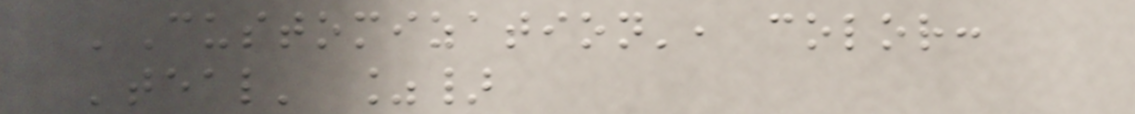'Customization', color:
'teal' %}
